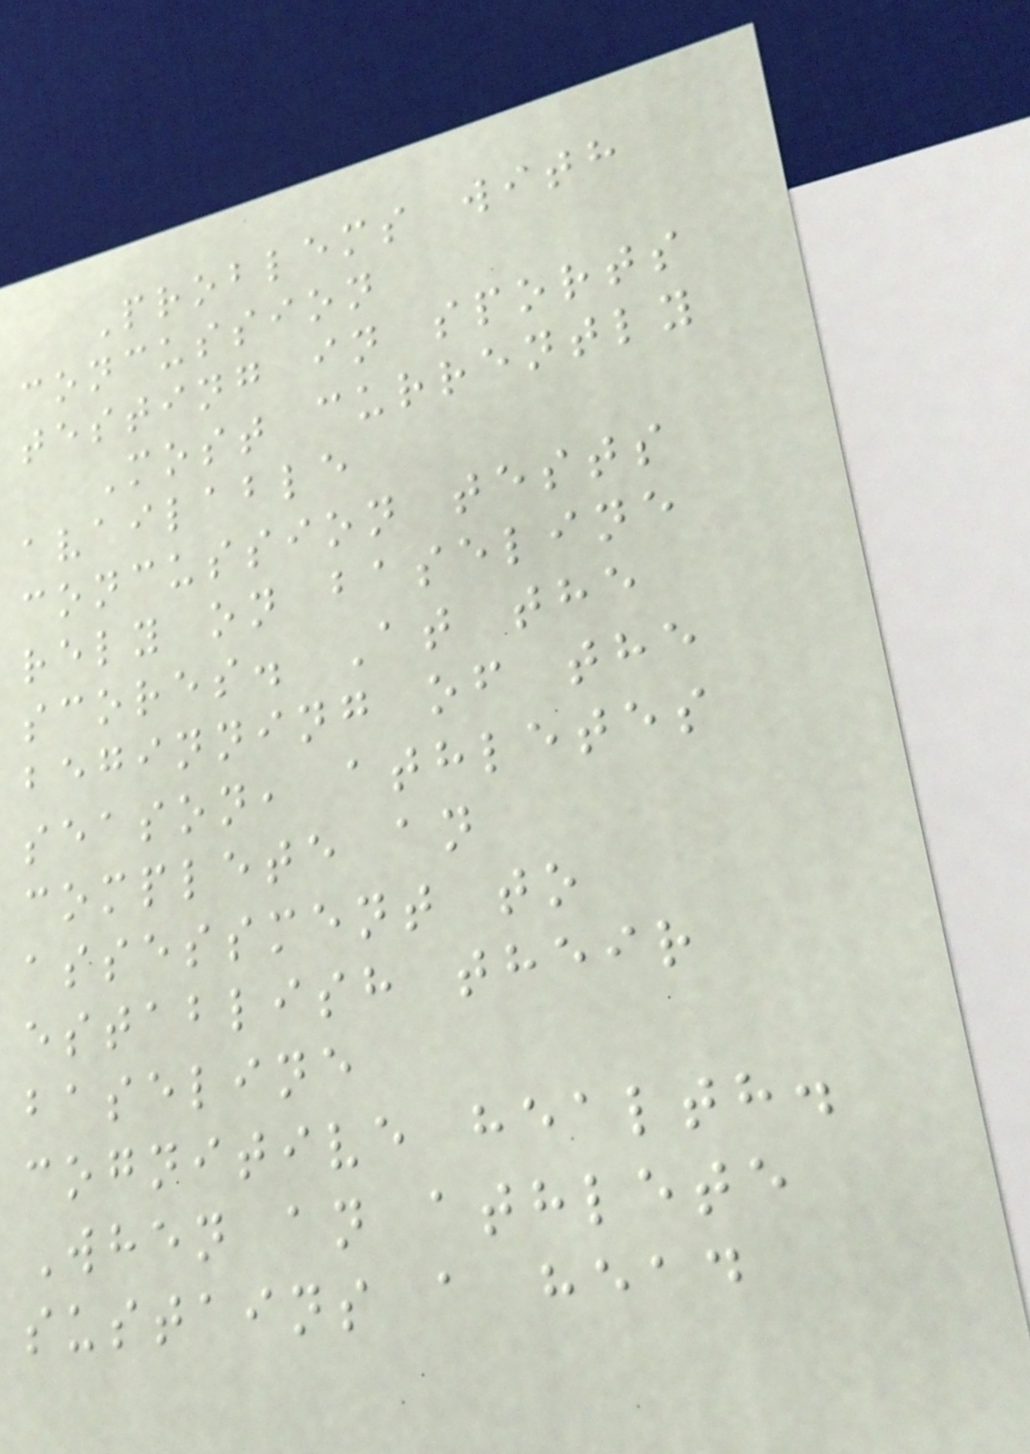Problems with
concussion
testing in sports
Most currently
available
concussion tests
rely on baseline
scores. At the
beginning of the
season, athletes
complete an
assessment to
establish their
baseline
cognitive health.
When an athlete
sustains a head
